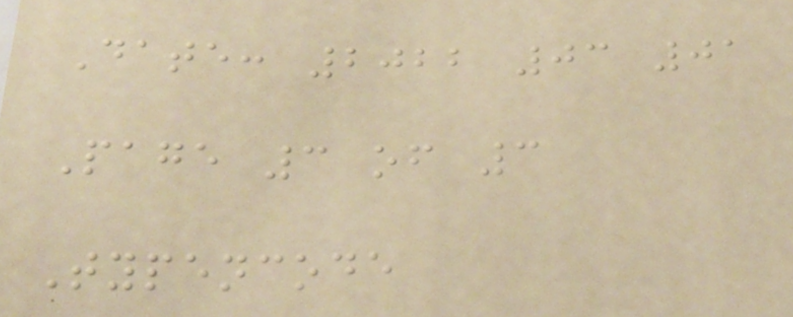Date: 2022 03 01
Page 3 of 3
Typencode
